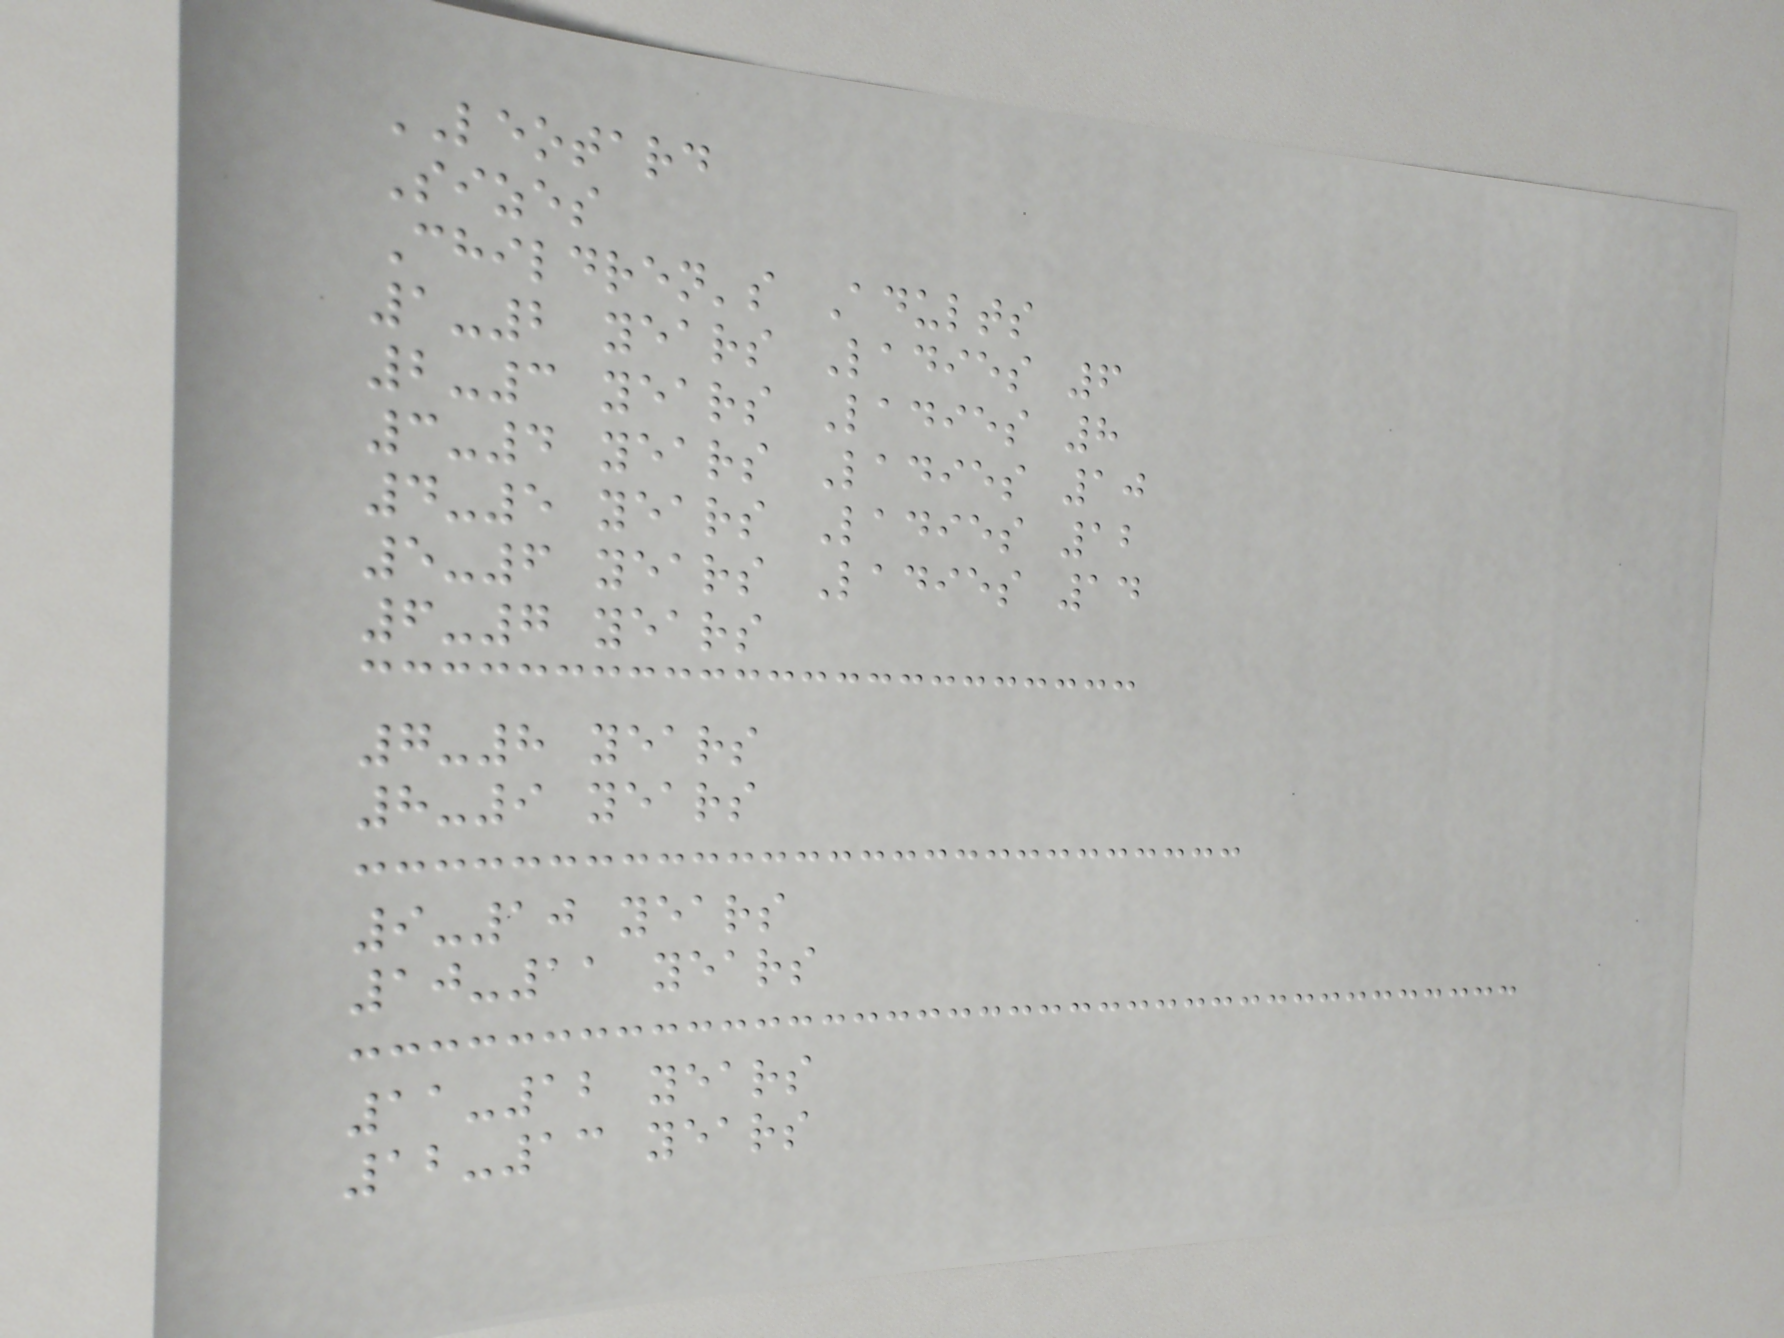LEOTARD
Sizes
Children's Adults
1-2 years Ladies 6
2-3 years Ladies 8
3-4 years Ladies 10
4-5 years Ladies 12
5-6 years Ladies 14
6-7 years
7-8 years
8-9 years
9-10 years
10-11 years
11-12 years
12-13 years
